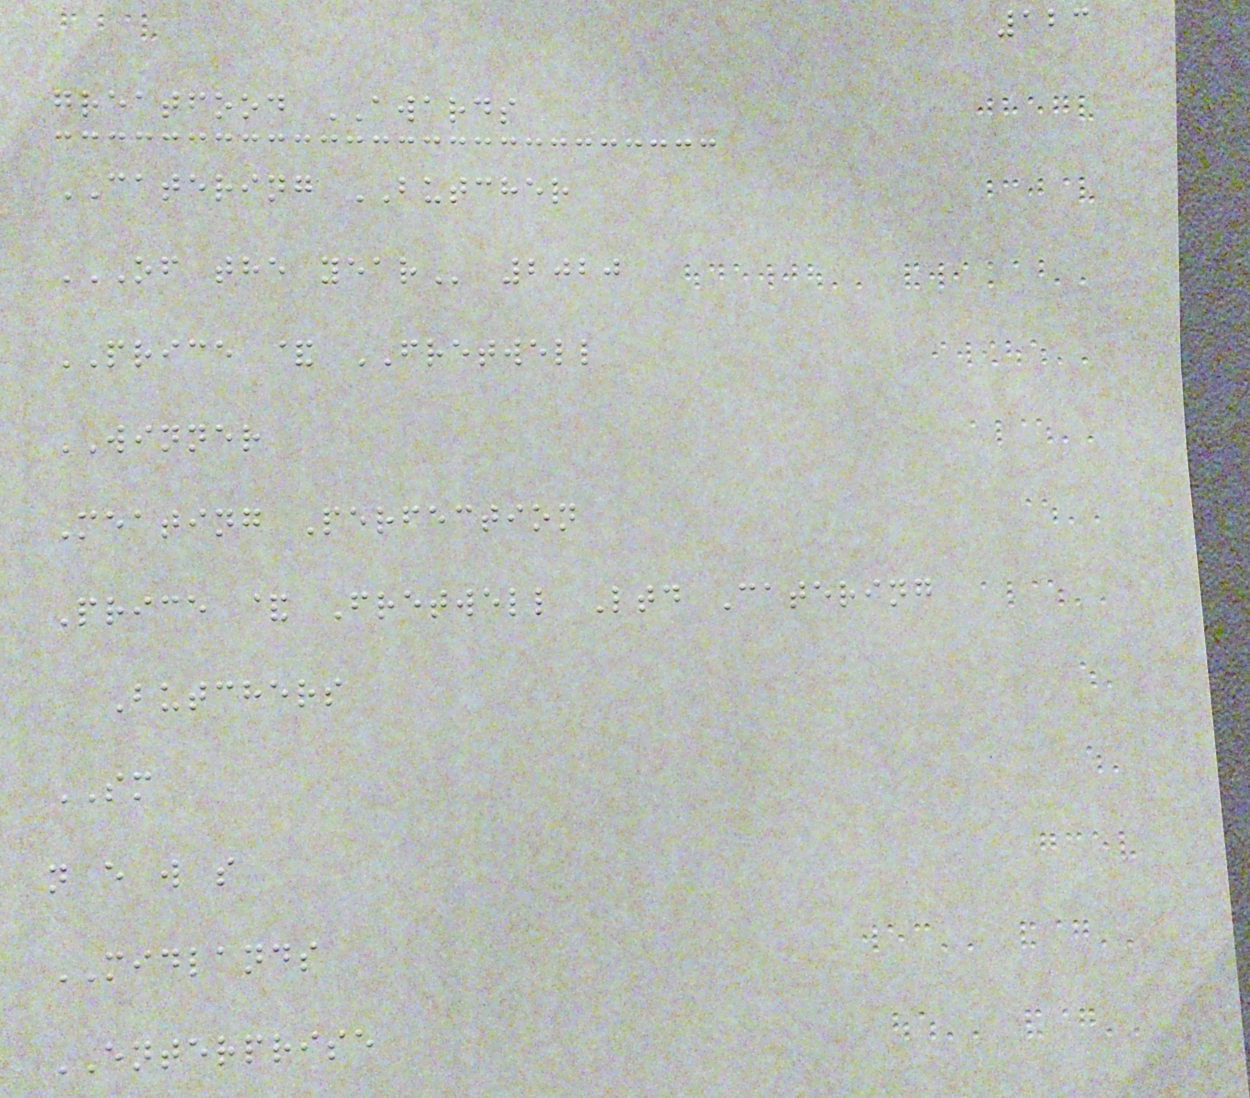123
greatfood AWARDS
CATERING BUTCHER
OF THE YEAR 2020
PRICE & FRETWELL
WINNER
Meating Perfection
Price & Fretwell Ltd Catering
Butchers
SM
n e w s
MIDLANDS
ENTERPRISE
